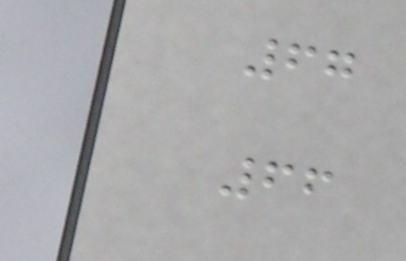67
66
